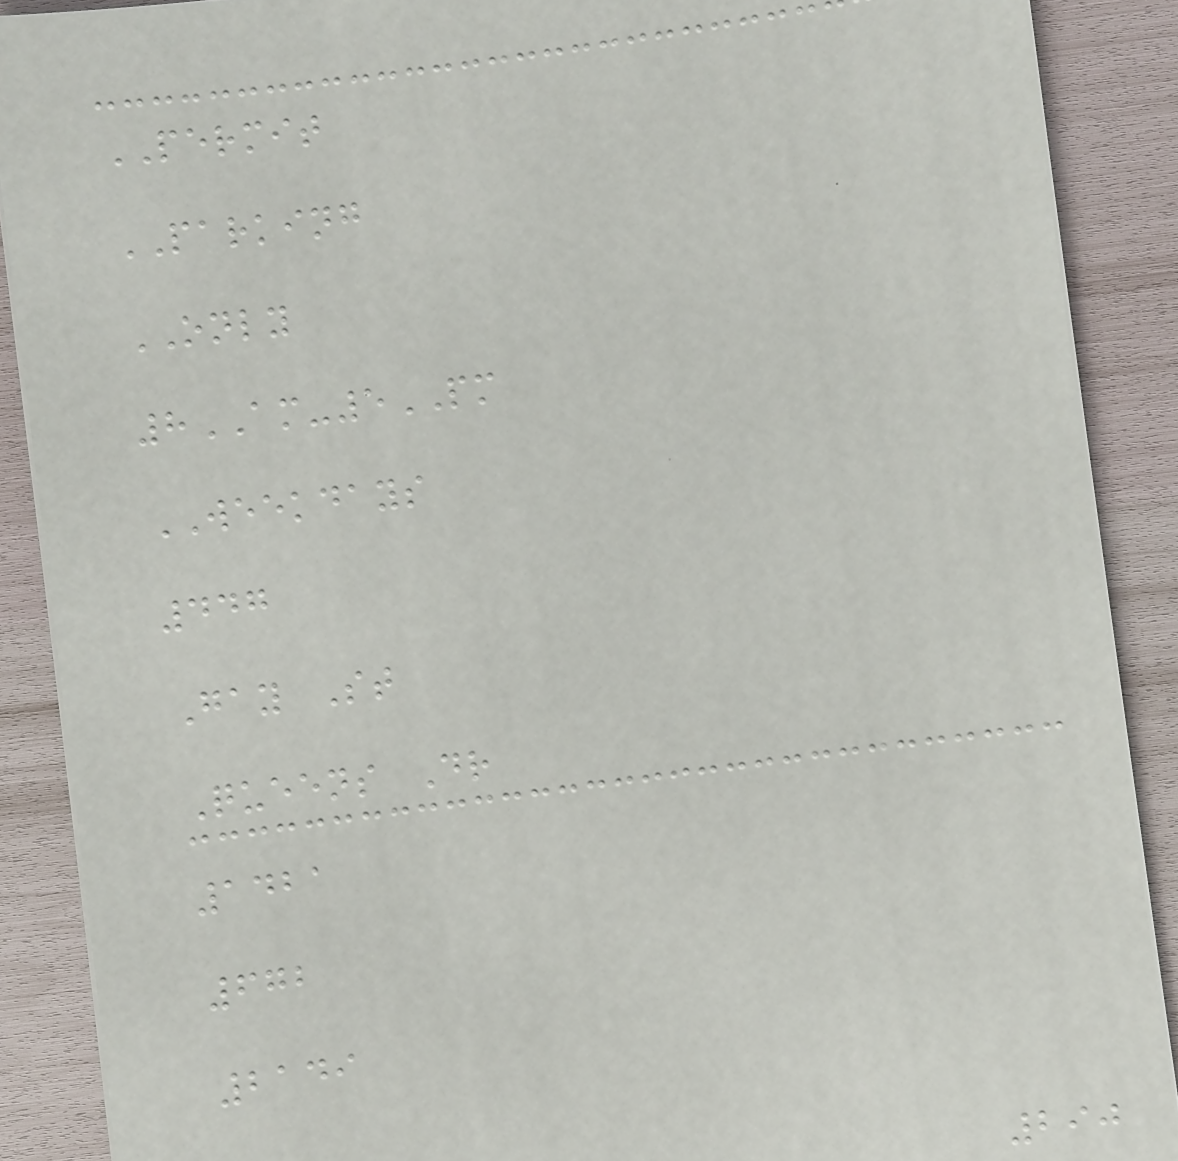PERMIT
PARKING
ONLY
8AM-5PM
WEEKDAYS
447
Gay St
Queens Dr
1421
672
2149
290
